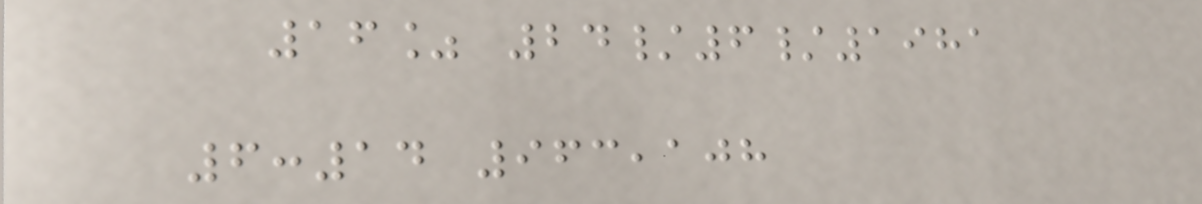16% 24/6/1981
6:14 963,108
